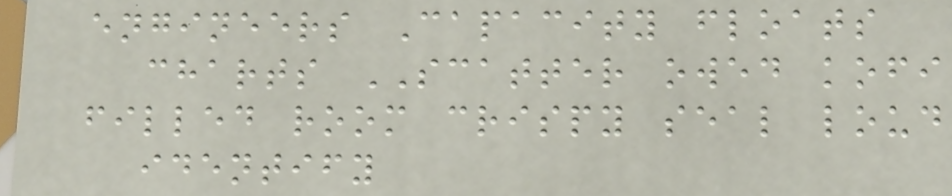engineers Capacity floats
charts SCATTER owed kofi
filled room crispy seal loud
identify
